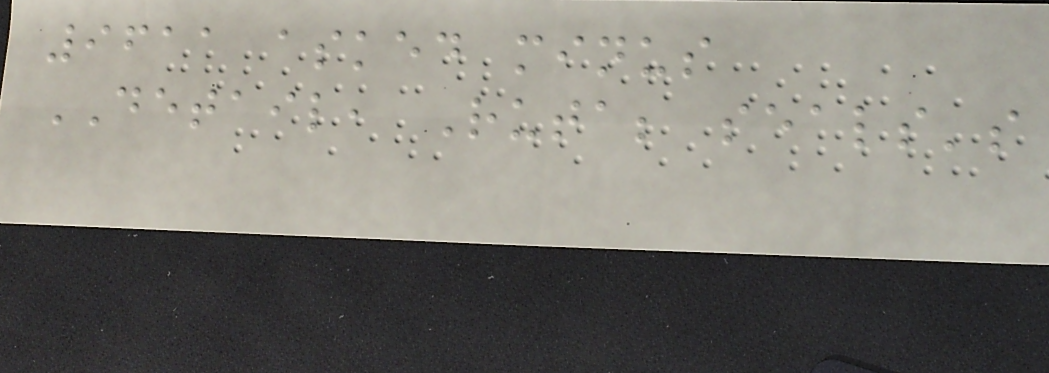9611 asked minus
DETAIL, Ruta; seals's
